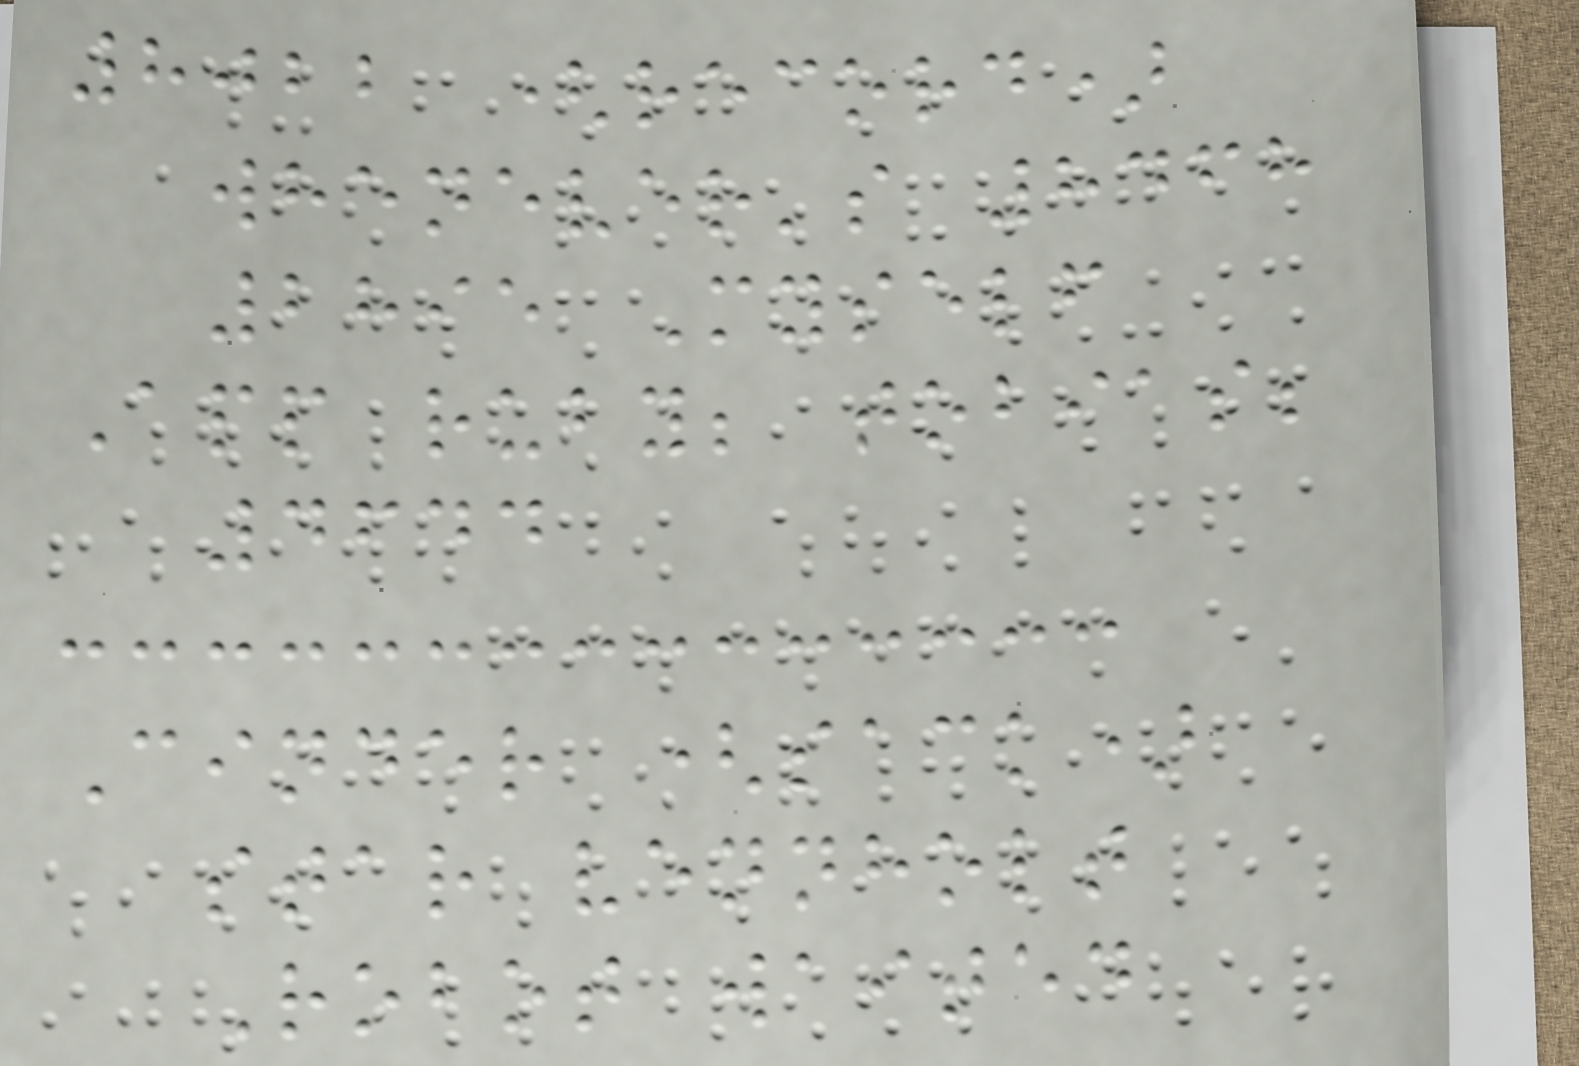8022 (record)
whenever's 8468
2895 Myself
App ruby; tobias;
4644
Cinder (sack)
star vennholt
Robot waited
